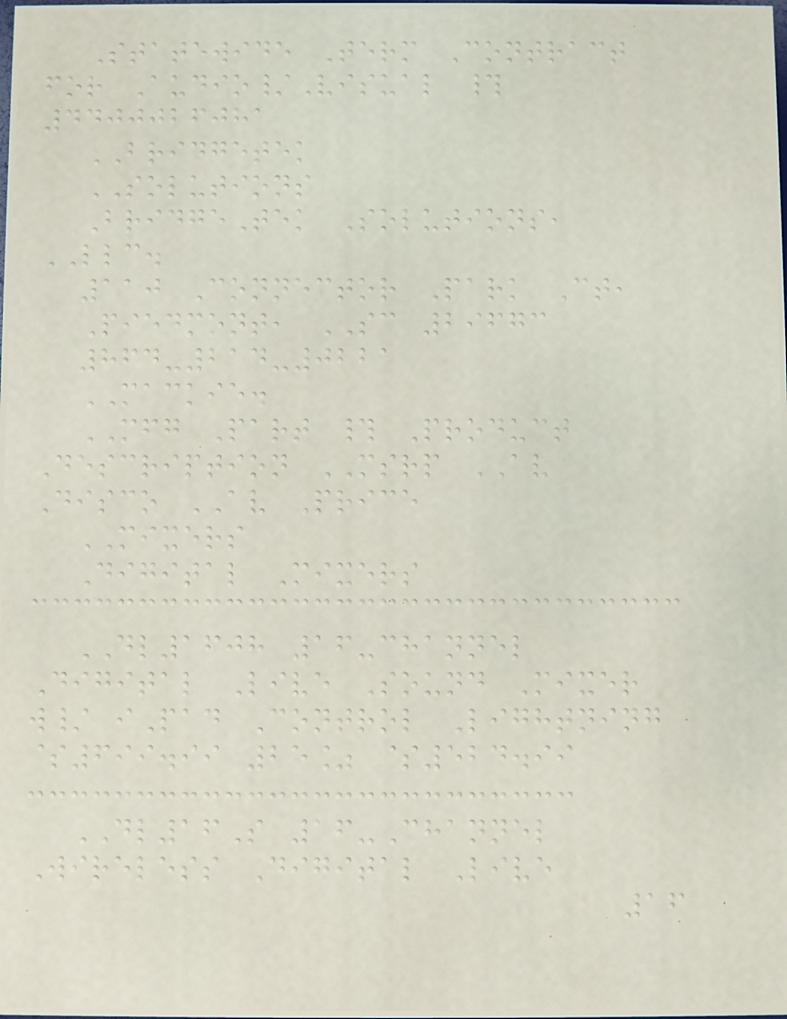Statewide Term Contract
for Audio/Visual #
4400026081
BRIDGETEK
SOLUTIONS
BridgeTek Solutions,
LLC.
110 Connector Park Ct,
Piedmont, SC 29673
864-214-0221
MACKIE.
MFG Part # Product
Description MSRP AV
Disco AV Price
MIXERS
Digital Mixers
DL1608 16-channel
Digital Live Sound Mixer
w/ iPad Control Lightning
$699.99 25% $524.99
DL16S 16-Channel
Wireless Digital Live
16
